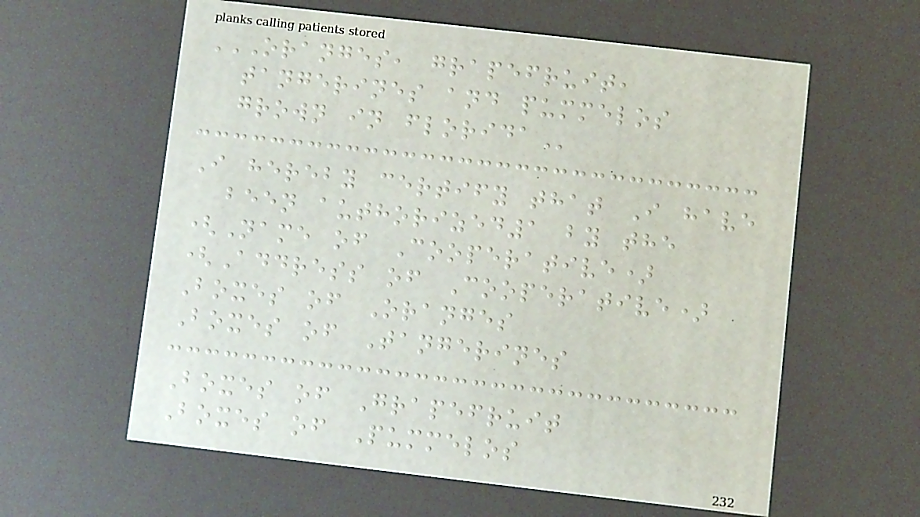ORANGES, GRAPEFRUIT,
TANGERINES AND PUMMELOS
GROWN IN FLORIDA
I hereby certify that I have
been authorized1 by the
(Name of Cooperative)
(Address of Cooperative)
Boxes of Oranges
Boxes of Tangerines
Boxes of Grapefruit
Boxes of Pummelos
